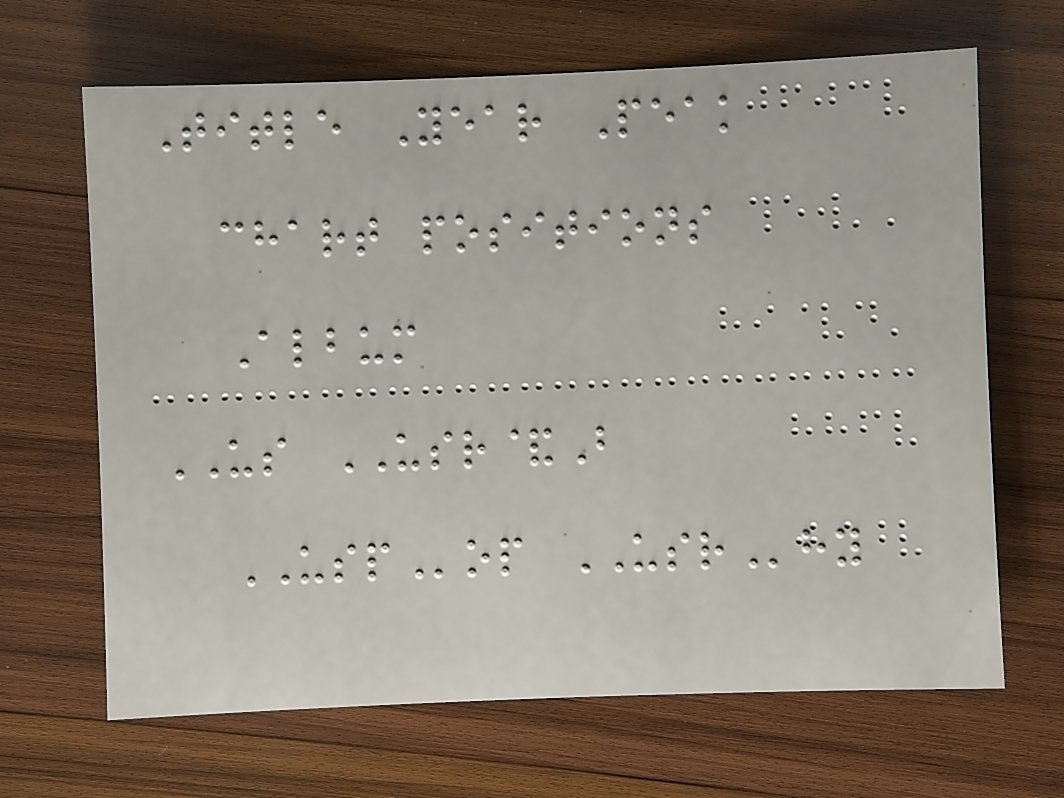Title Year Peak
chart positions
Album
US USR&B
USPop USRhy
